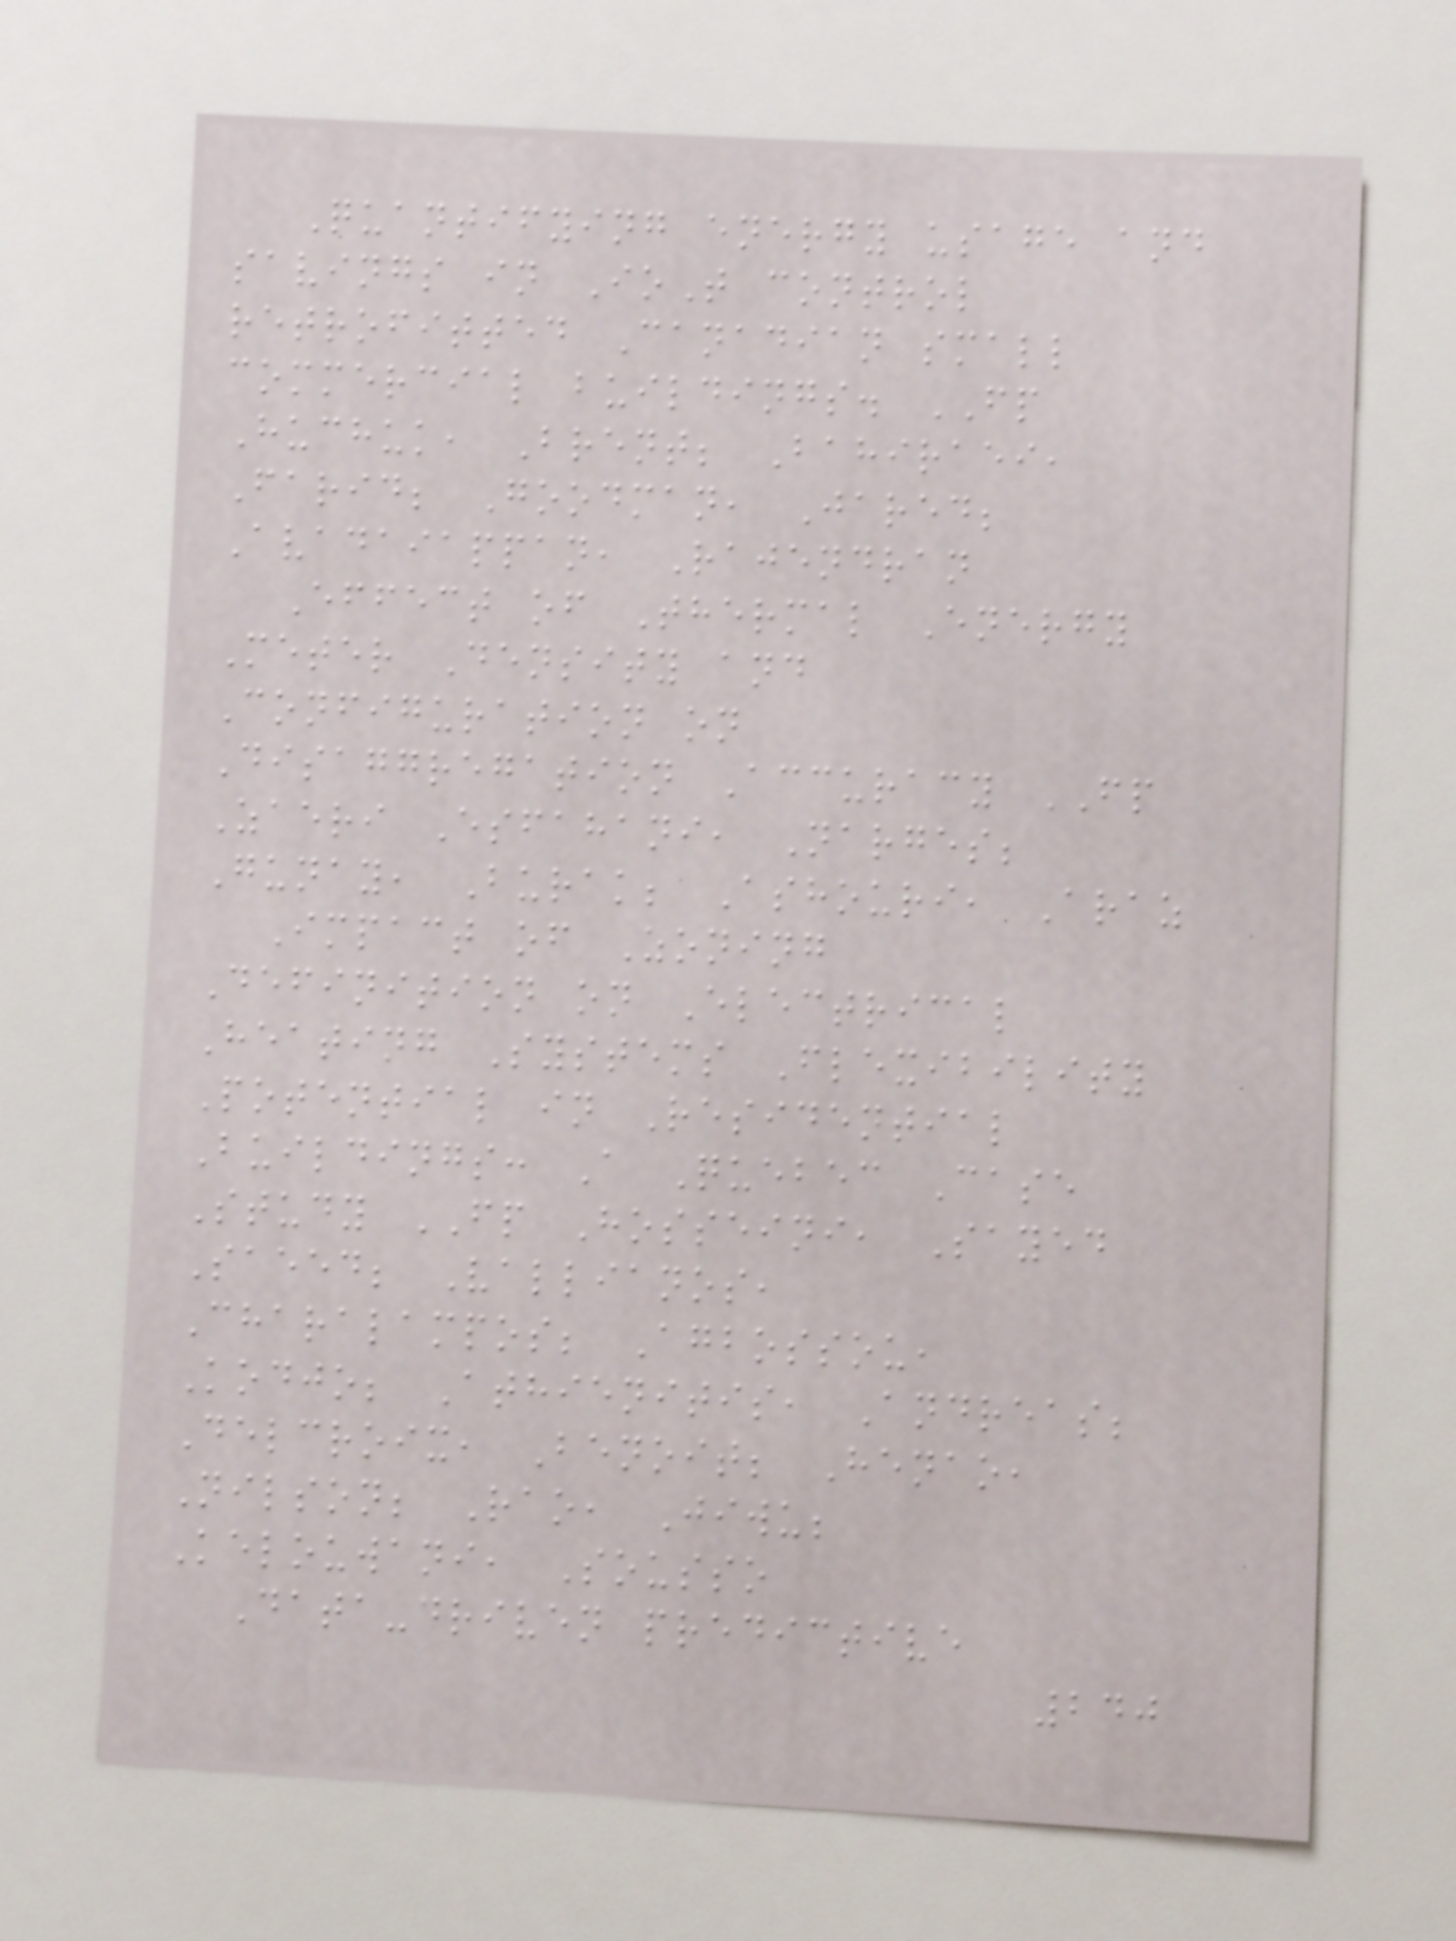Quantifying energy usage and
savings in IoT control
retrofitted Canadian small
commercial buildings. FP
Huchuk, Brent; Bahiraei,
Farid; Goodman, Jared;
Avadaiappan, Rajendran
Effect of Thermal Energy
Meter Density and
Configuration on
Disaggregation Accuracy FP
Zaeri Esfahani, Narges;
Gunay, Burak; Ashouri, Araz
Impact of Zoning
Definition on Electrical
Heating Systems Flexibility
Potential in Residential
Buildings: A Quebec Case
Study FP Hosseini, Sayed
Saeed; Vallianos,
Charalampos; Agbossou,
Kodjo; Athienitis, Andreas;
Delcroix, Benoit; Henao,
Nilson; Rao, Jiwu;
Kelouwani, Sousso
Data-driven predictive
240
